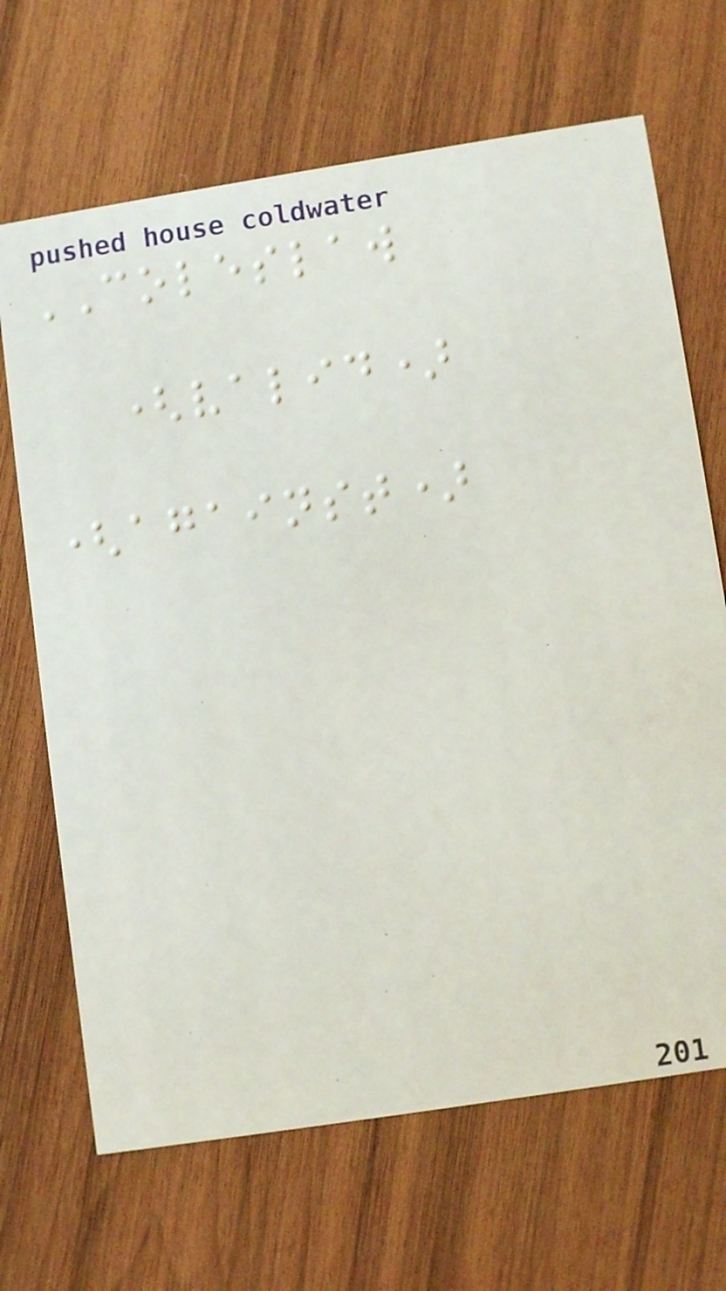COLESLAW
(valid)
(against)
